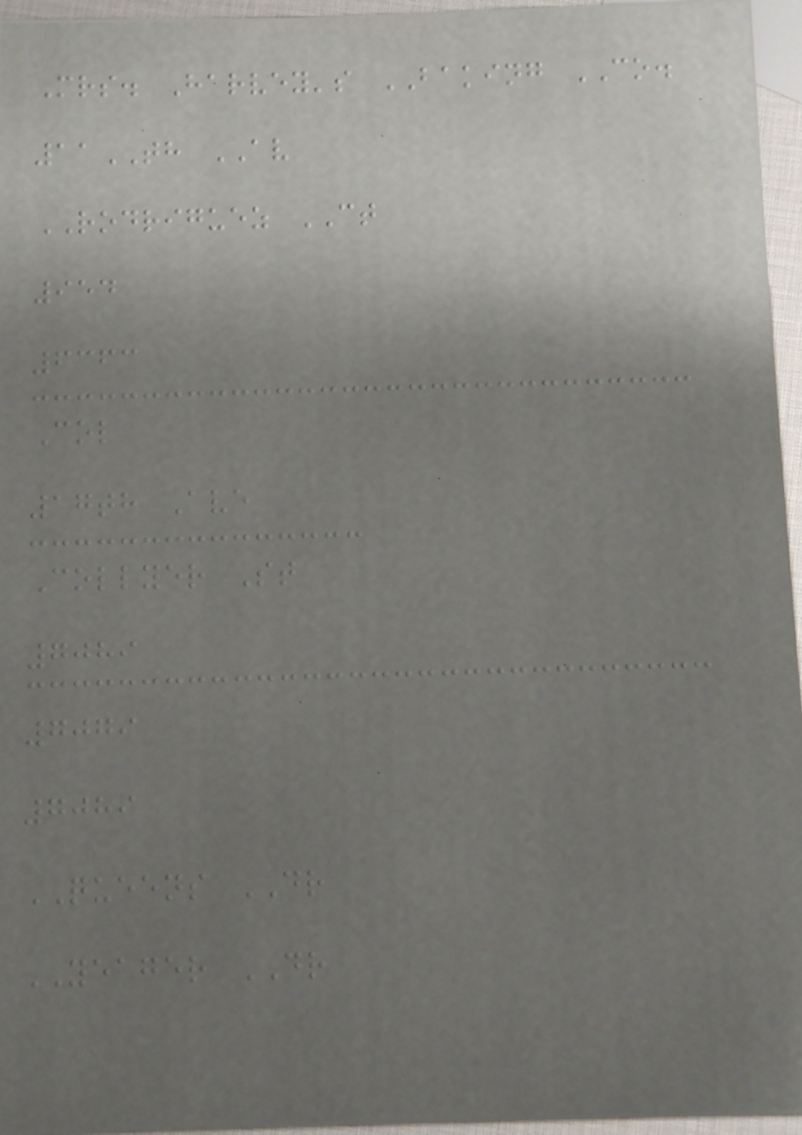Mrs. Harvey's BAKING CO.
11TH AV
RODRIGUEZ CT
954
6363
Col
17th Ave
Collyer St
7089
7079
7089
QUEENS DR
YEAGER DR
